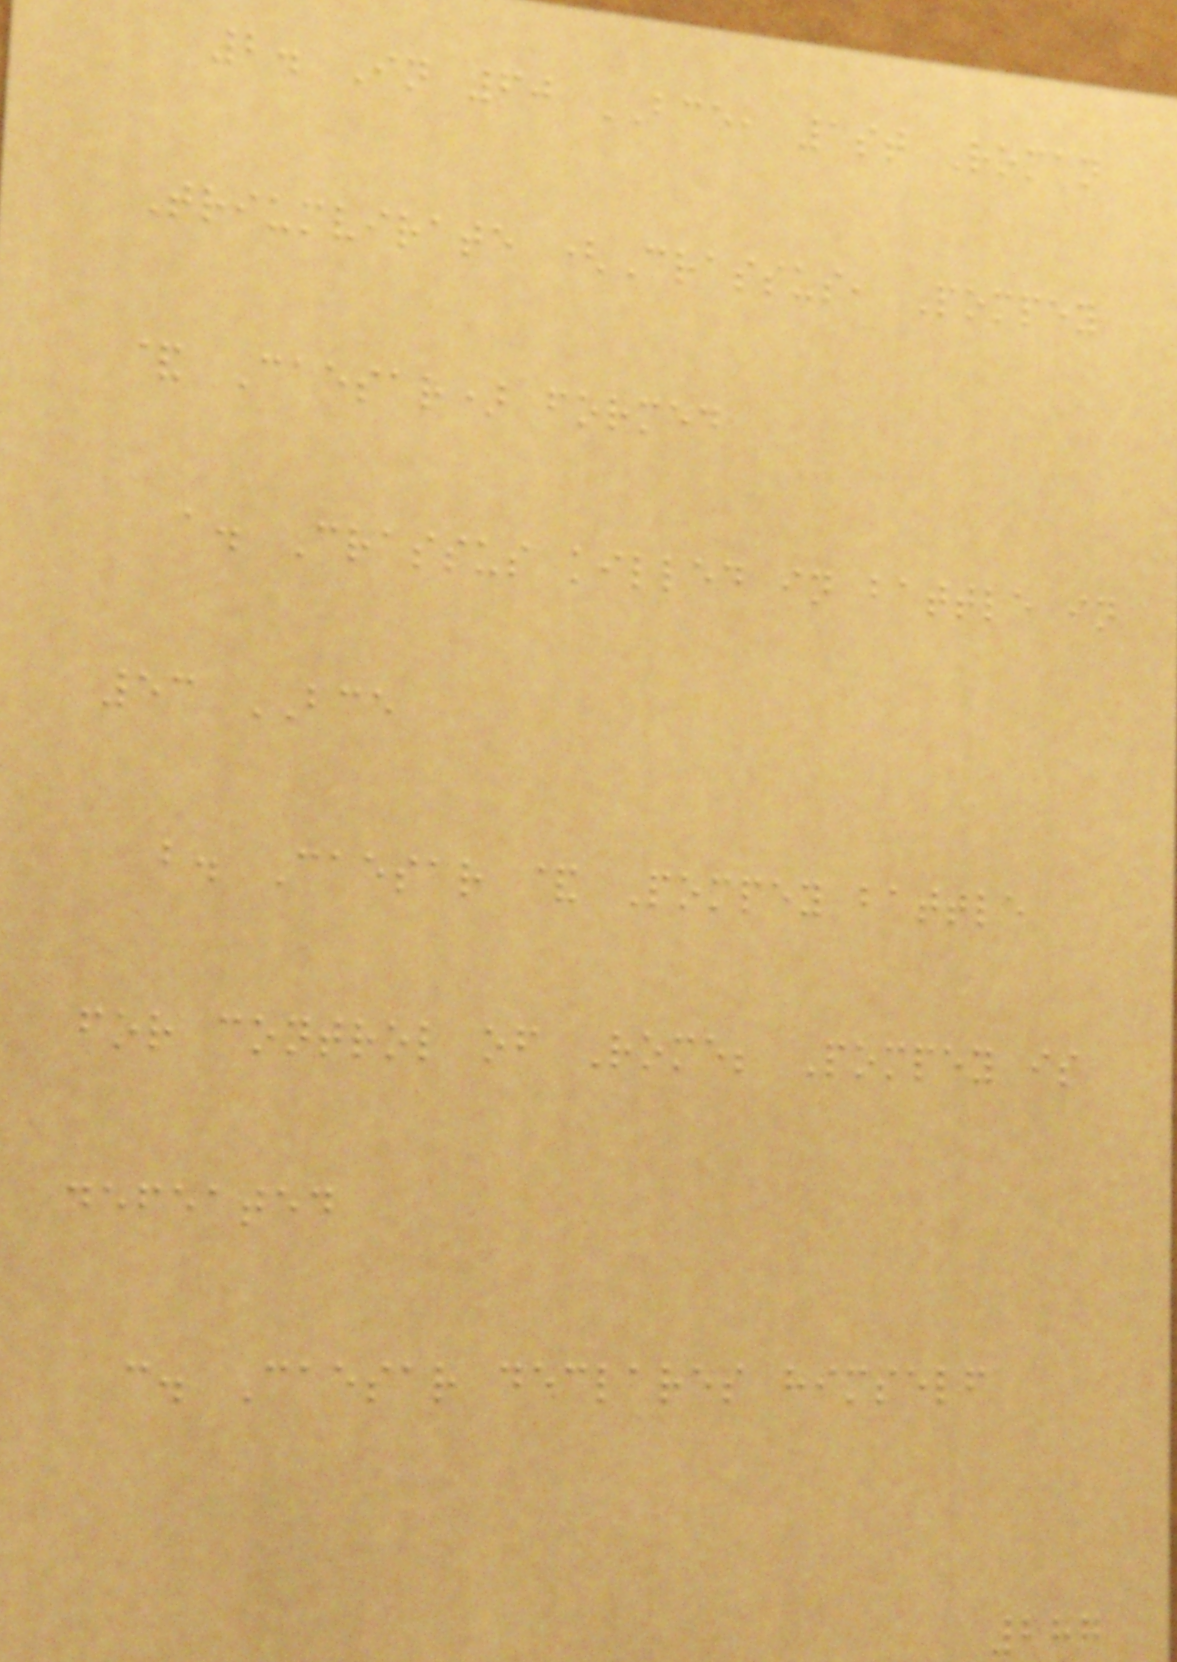2. In 60 BCE, 1st Roman
Triumvirate (Crassus, Pompey
& Caesar) formed
a. Crassus killed in battle in
53 BCE
b. Caesar & Pompey battle
for control of Rome; Pompey is
defeated
c. Caesar declares himself
287
